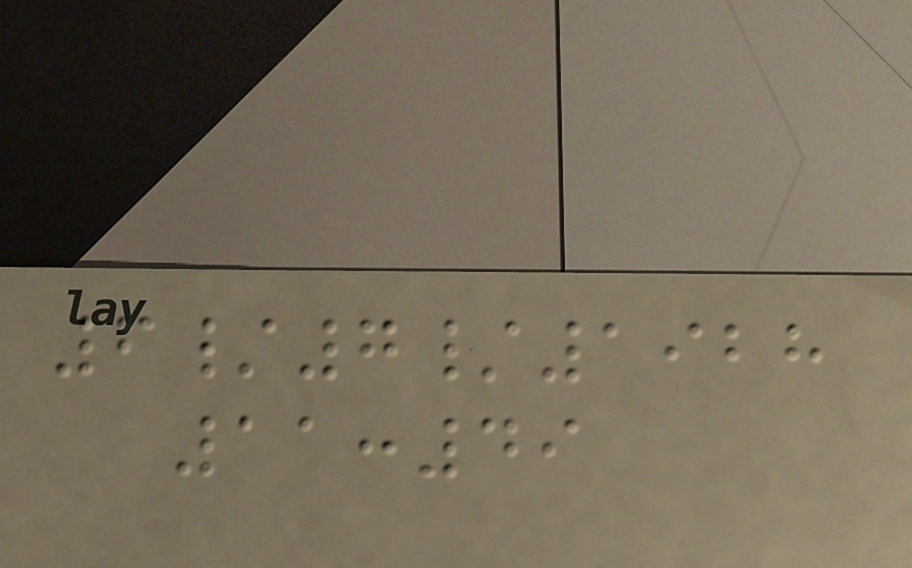6/7/1928
11:49
